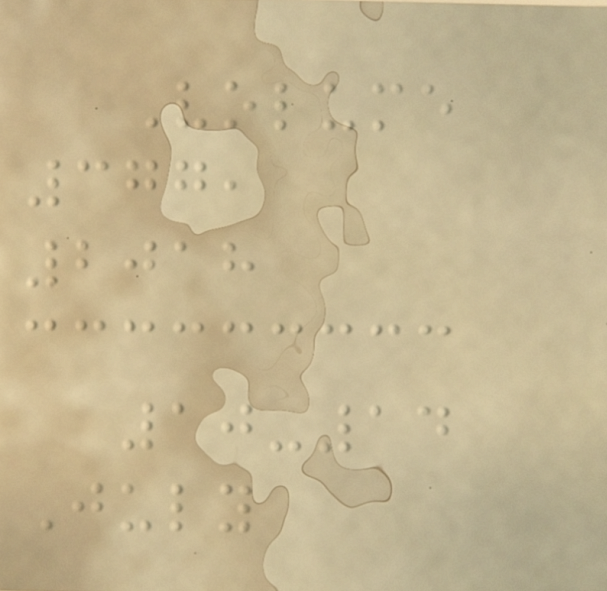Volume
377,
2018
10-14
July
